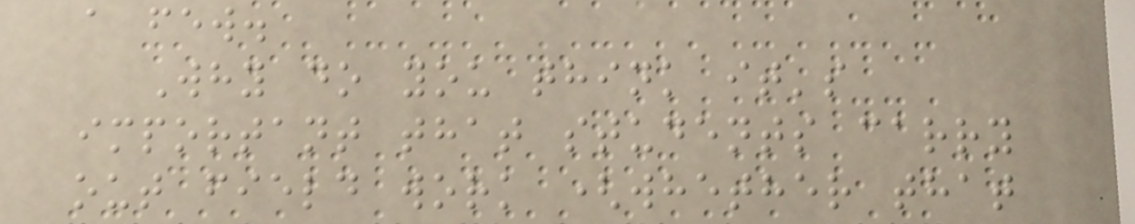a few.
Why do you think it's
important that students carry
out field work (whether that
